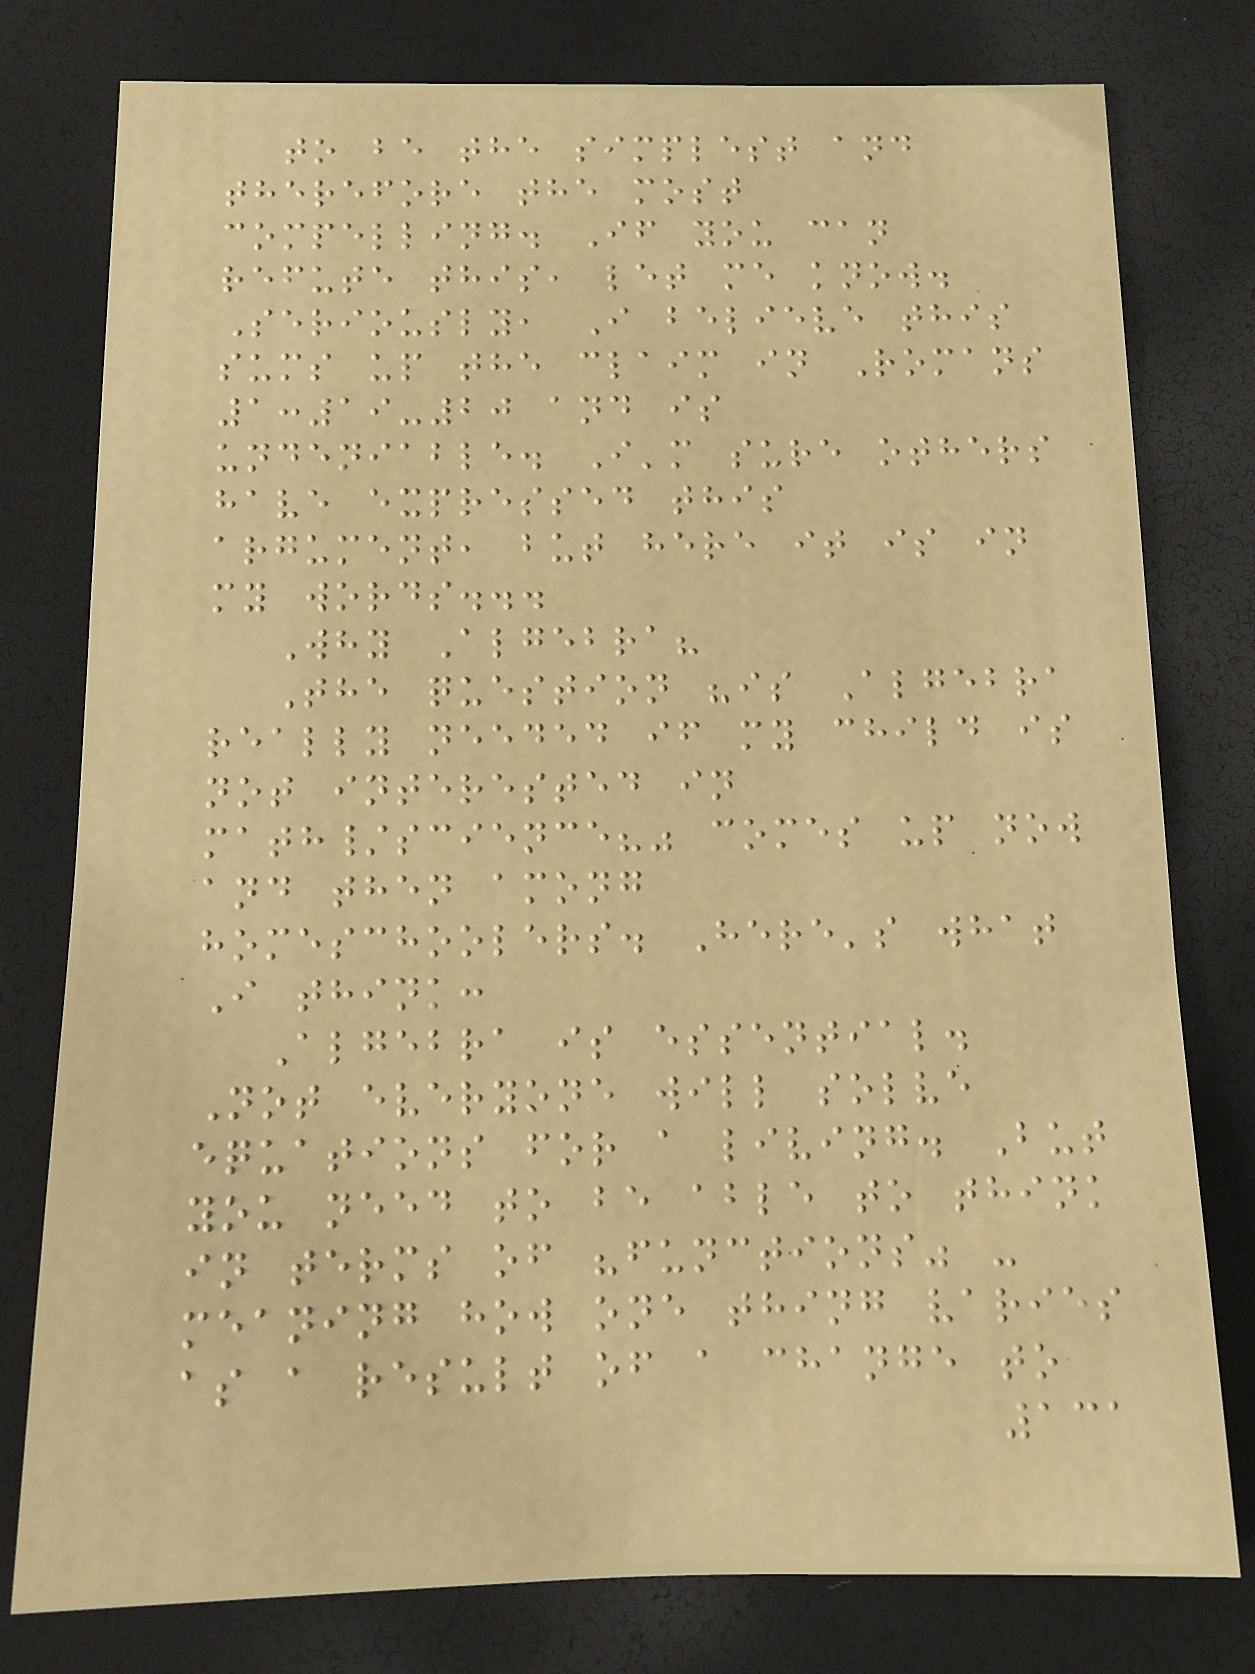to be the simplest and
therefore the most
compelling. If you can
refute this, let me know.
Seriously, I believe this
sums up the claim in Romans
1:19-20 and is
undeniable. I'm sure others
have expressed this
argument, but here it is in
my words...
Why Algebra?
The question "is Algebra
really needed if my child is
not interested in
math/science?" comes up now
and then among
homeschoolers. Here's what
I think:
Algebra is essential.
Not everyone will solve
equations for a living. But
you need to be able to think
in terms of "functions" -
meaning how one thing varies
as a result of a change to
131
